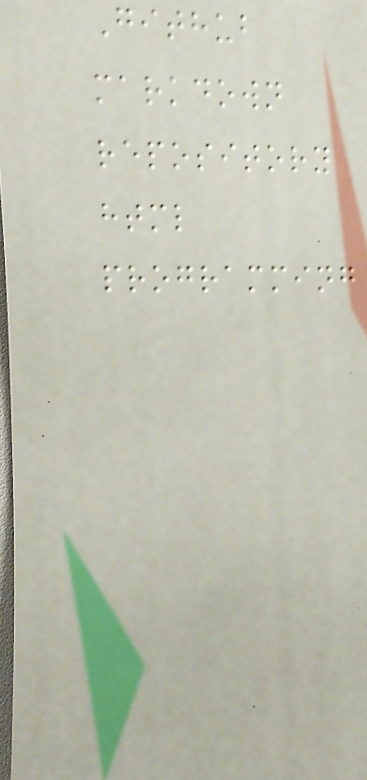Github
markdown
repository
html
programming
